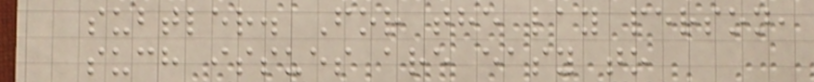subtler. For the lay person,
such issues are easy to
